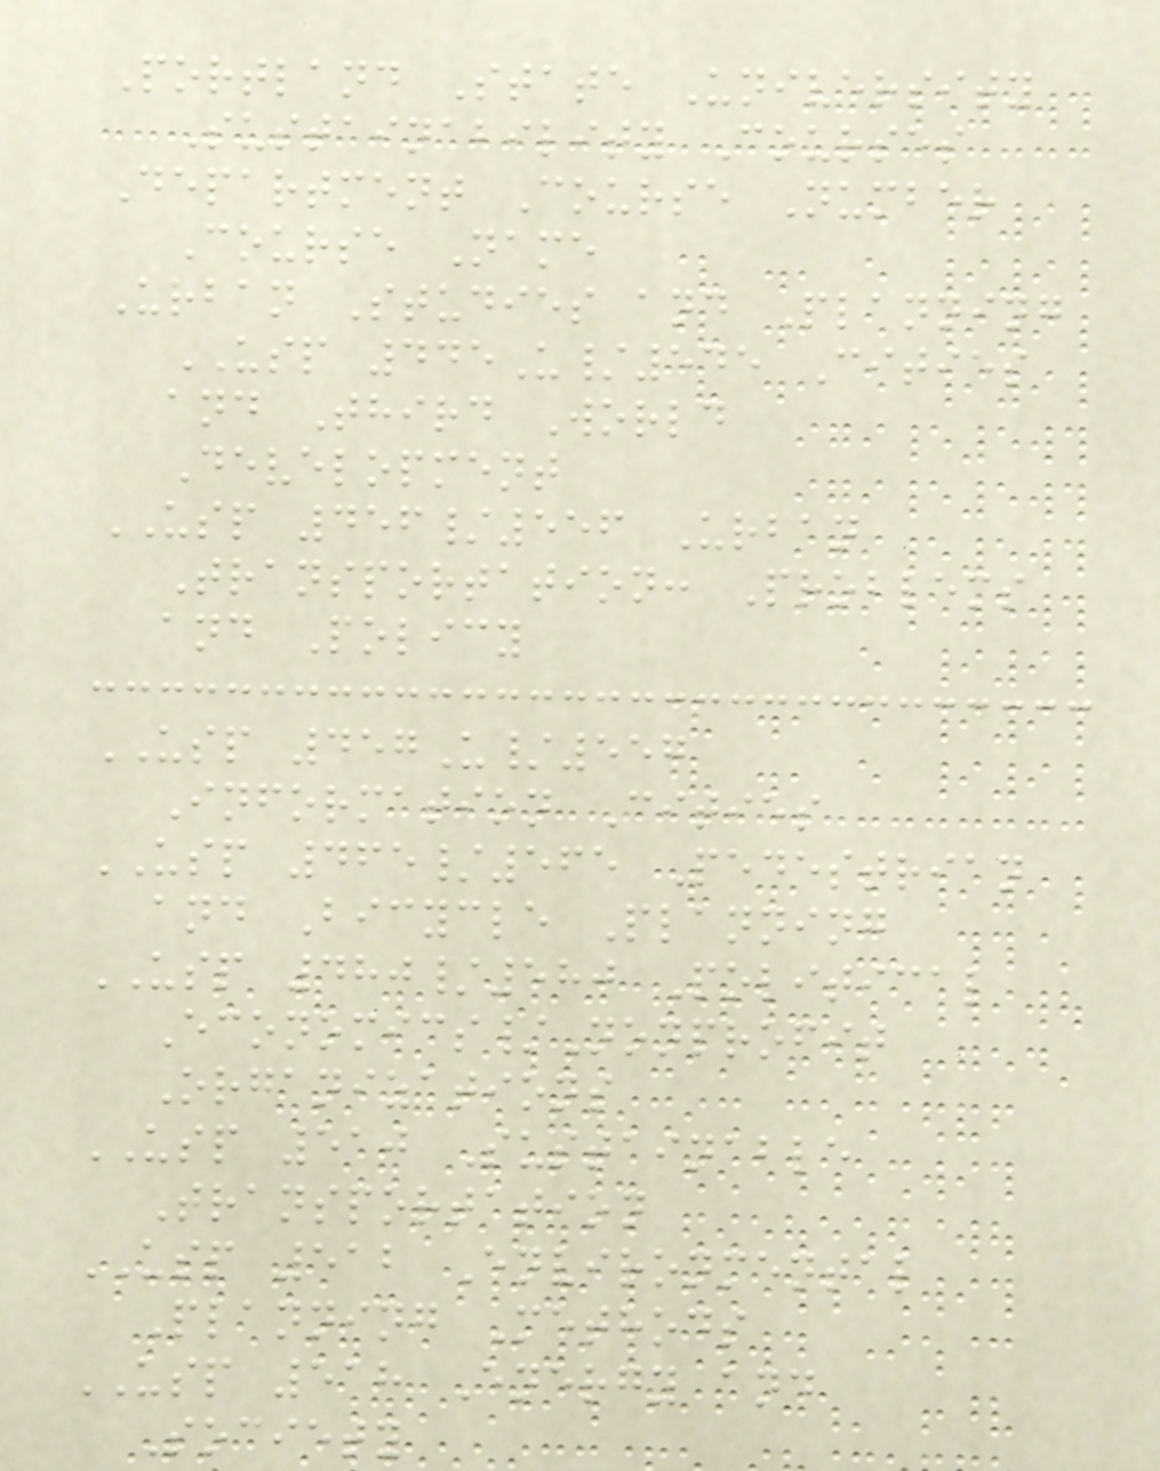Portland State University
Sustainability Courses
Department Course Number
Course Name
Urban Studies and Planning
USP 445U/545 Cities
and Third World
Development
USP 456/556 Urban
Transportation: Problems
and Policy
USP 457U/557
Information Cities
USP 465/565 Pedestrian
and Bicycle Planning
USP 480/580 Political
Economics/Nonprofit
Organizations
USP 510 Sustainable
Transportation
USP 512 Environmental
Planning Methods
USP 518 Energy and
Society
